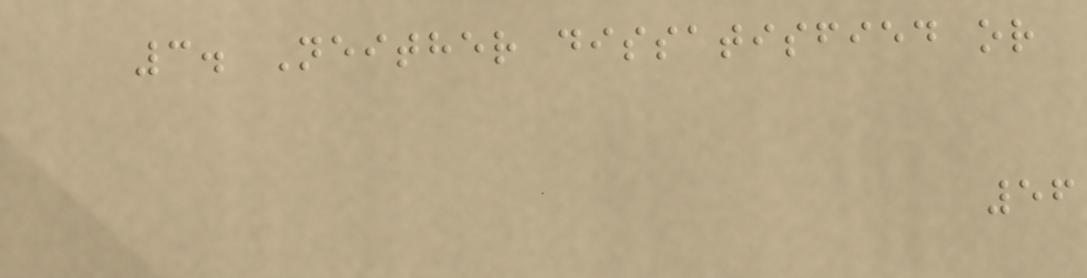3. Neither dissatisfied or
56
